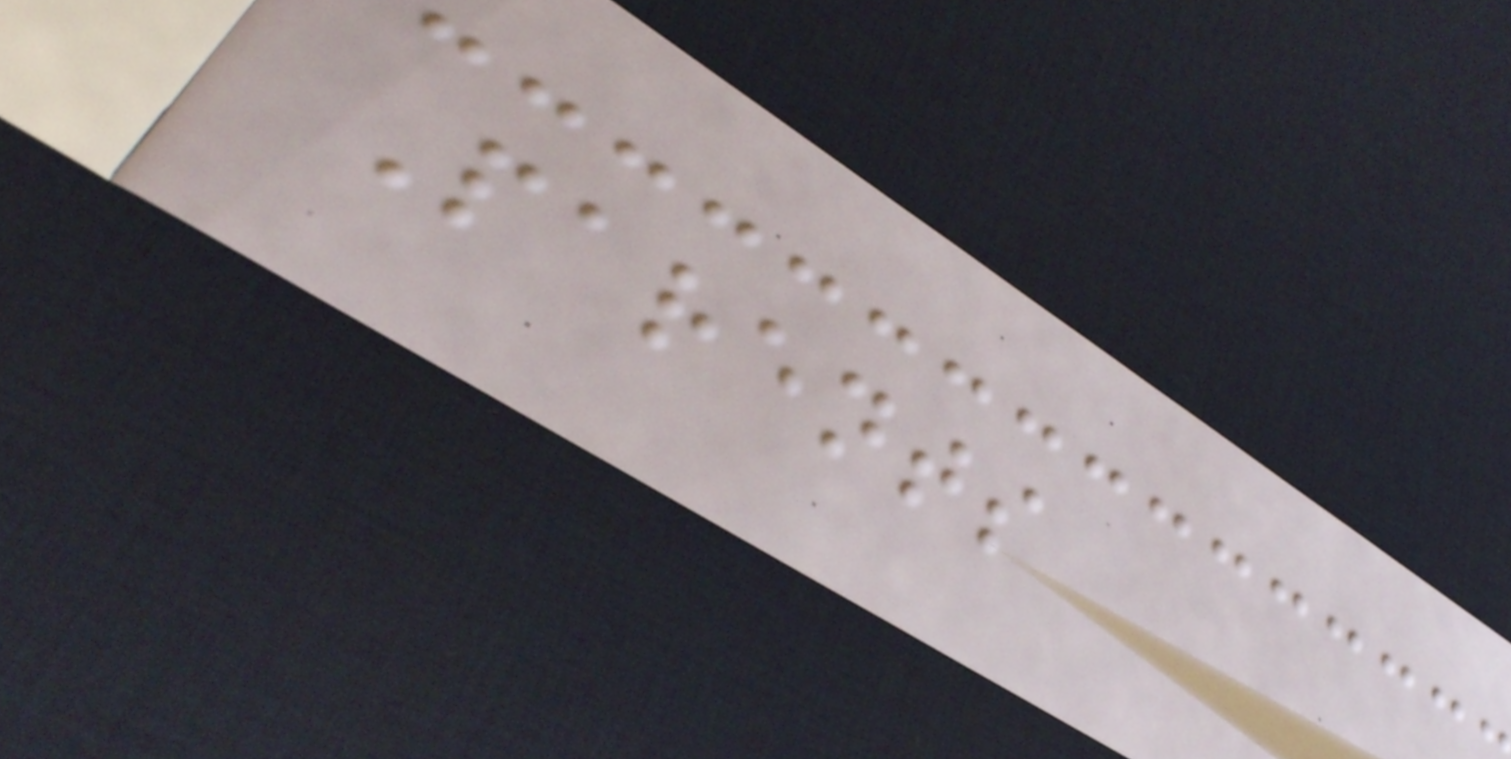Parents
